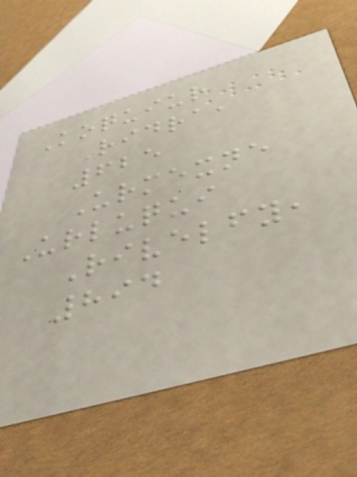Koquiur
Ridra,
625
Urmexne
Urluqui
Rivelfy,
894
